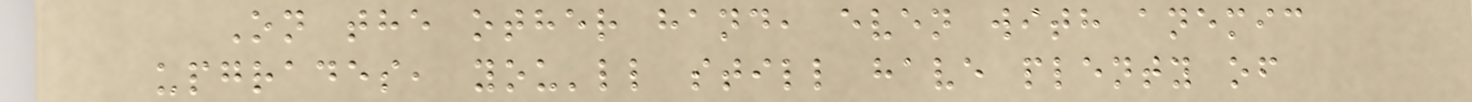On the other hand, even with anemic
upgrades, you'll still have plenty of
